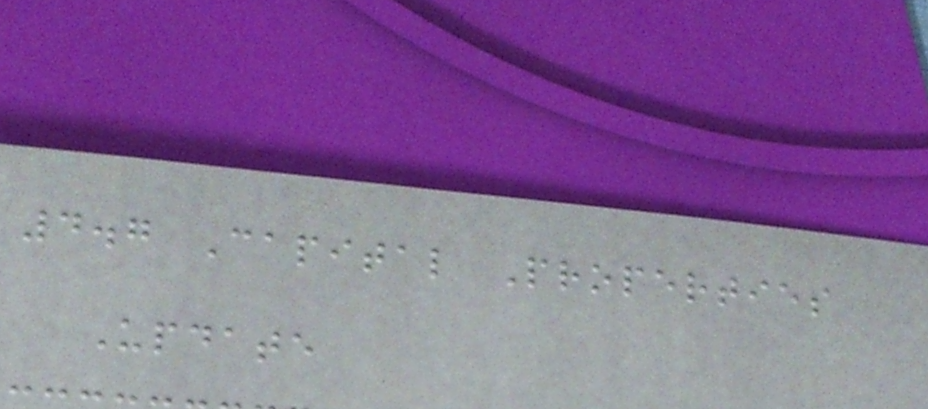4.7 Capital Properties
Update
